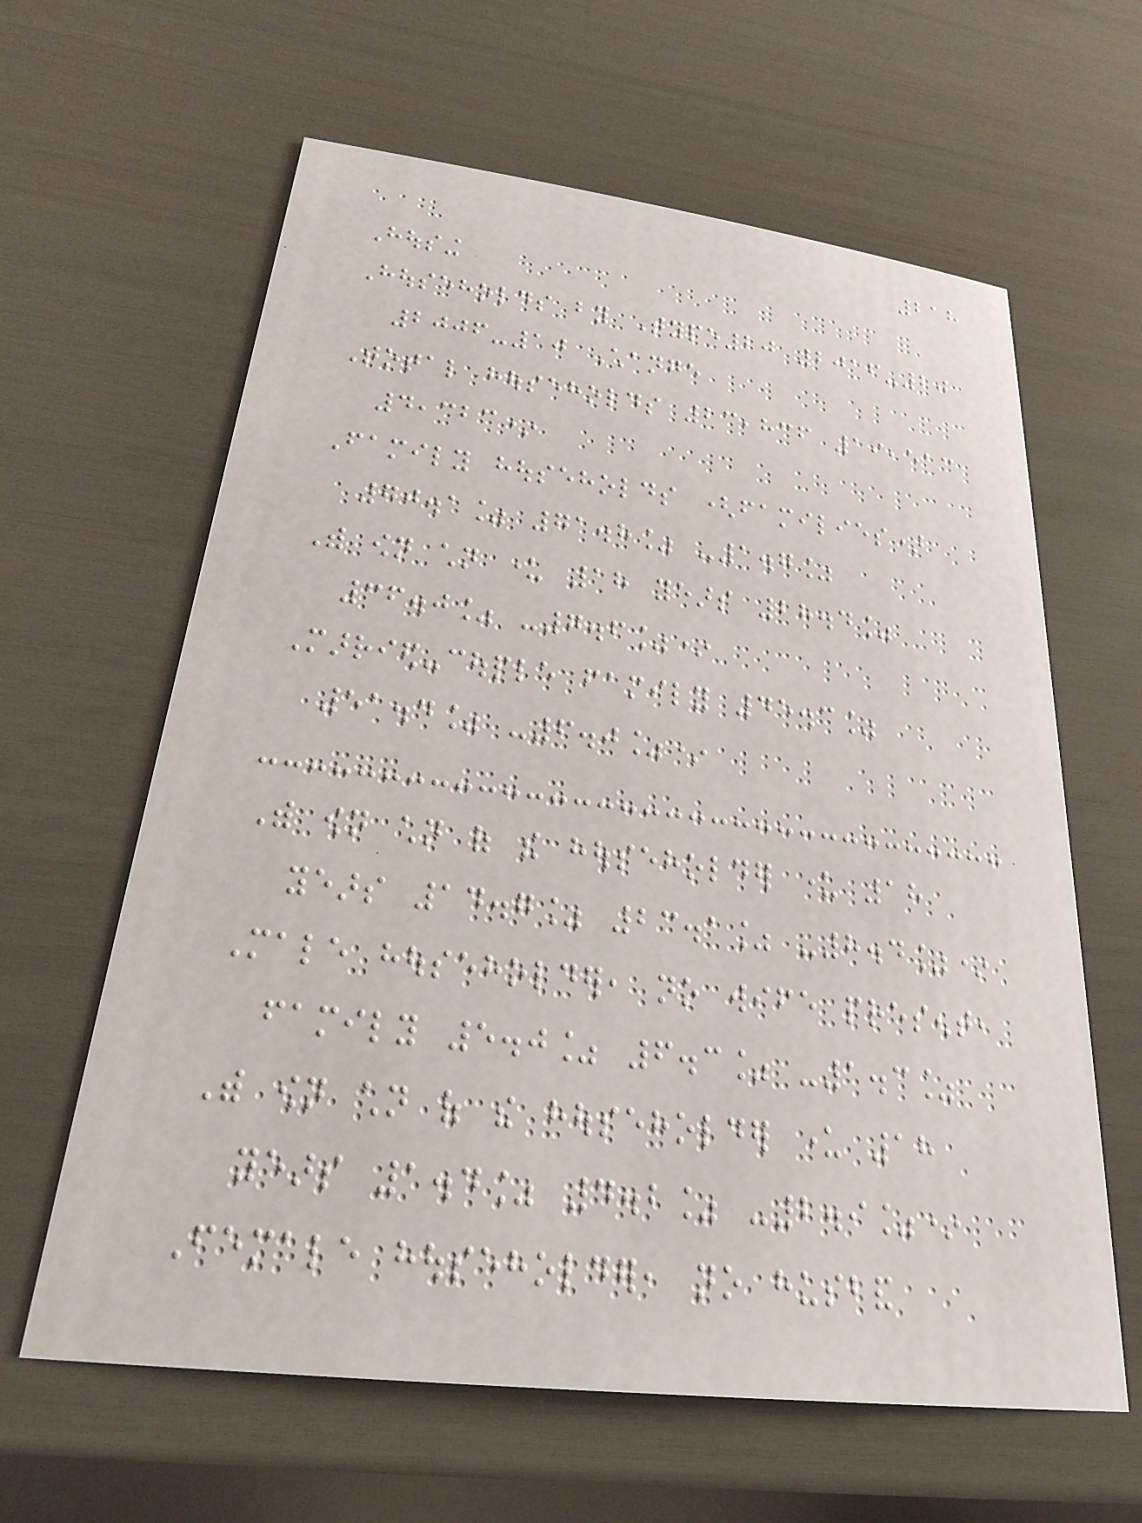218
Housing
Households by Type20 2016-20
2006-10 Change
Total households 23,836 19,513
4,323*
Family households (families)
70.1% 71.8% -1.7%
With own children under 18 years 28.4%
36.0% -7.6%*
Married-couple family 45.3%
51.4% -6.0%*
With own children of the householder under 18
years 14.7% 23.1% -8.4%*
Male householder, no wife present,
family 5.0% 6.3% -1.3%
With own children of the householder under 18
years 1.4% 4.2% -2.9%*
Female householder, no husband
